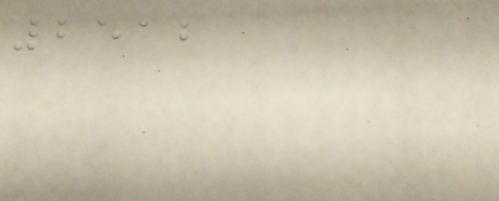2512
